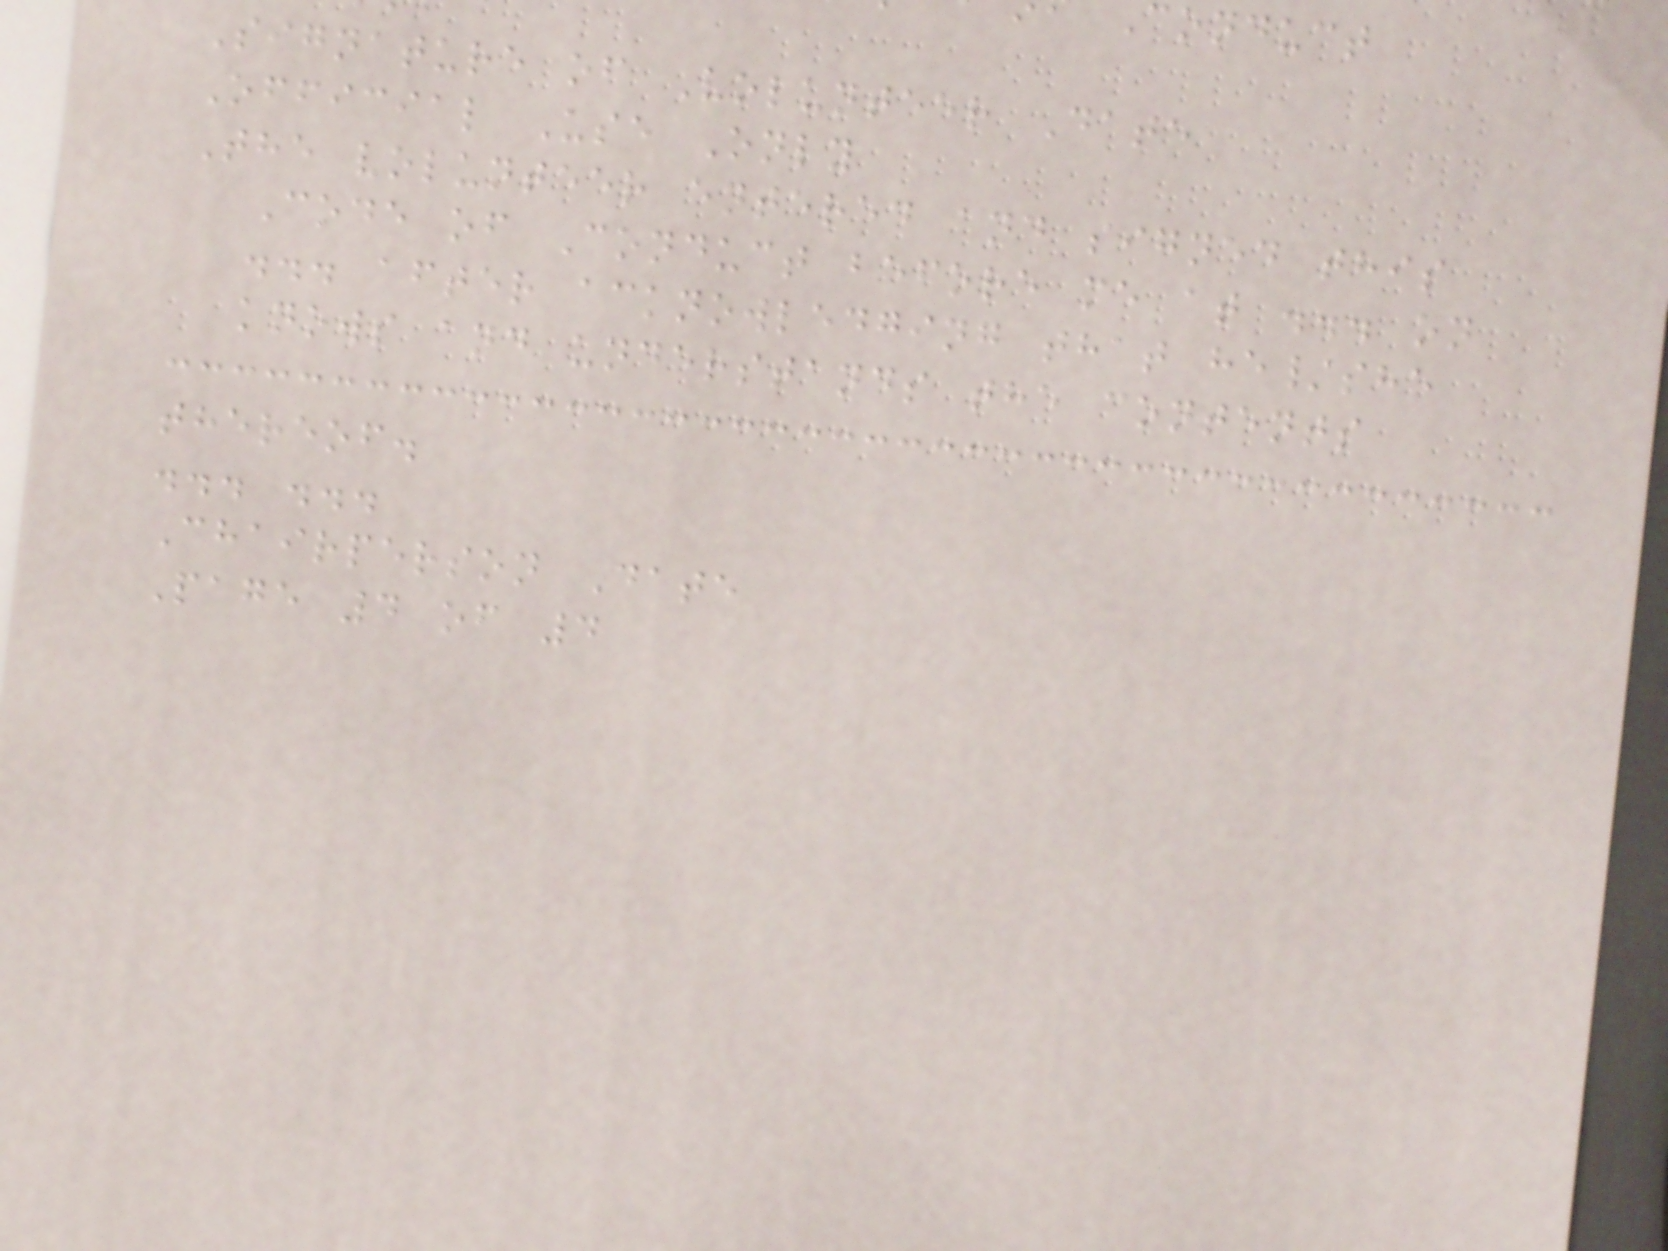Signature of Volunteer Date
Official Use Only
The volunteer entered and signed this
Code of Conduct before me at ... on
... after acknowledging that he/she
knows and understands the contents
thereof.
... ...
Chairperson Date
Page 4 of 4
